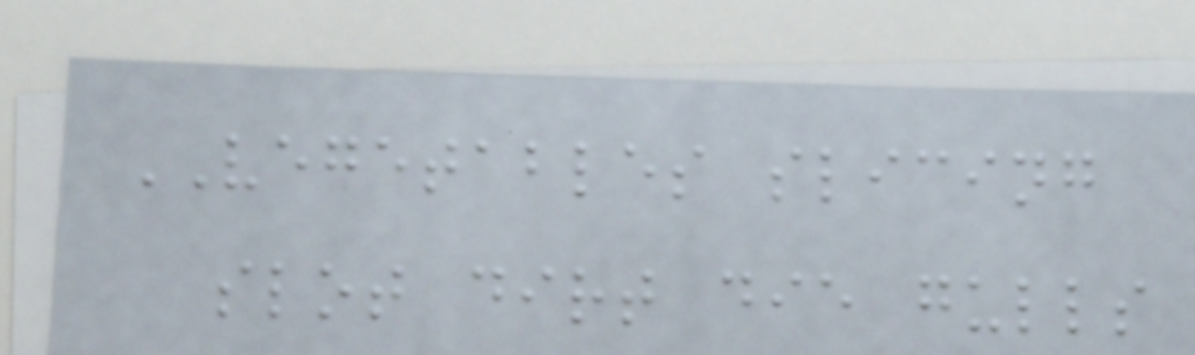VEGETABLES slicing
slot dirt die gulls
